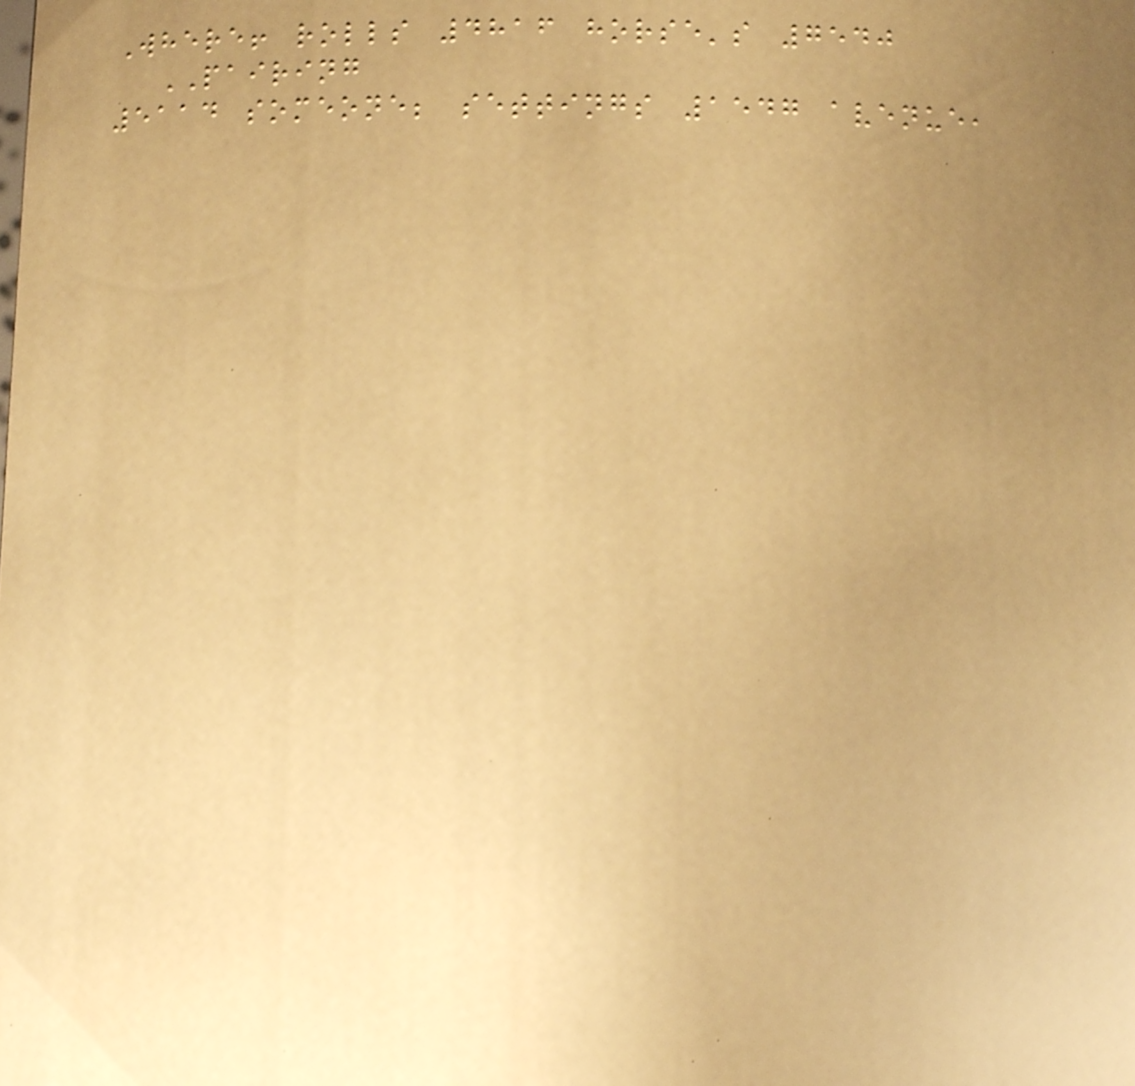Where! rolls 4816 horse's 7540
PAIRING
5114 someone; settings 1547 avenue,
